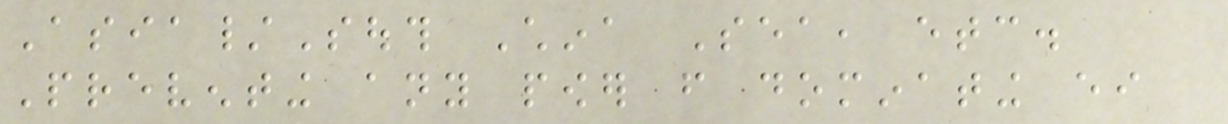Asia/South China Sea, etc.
Preventing any power from dominating either
